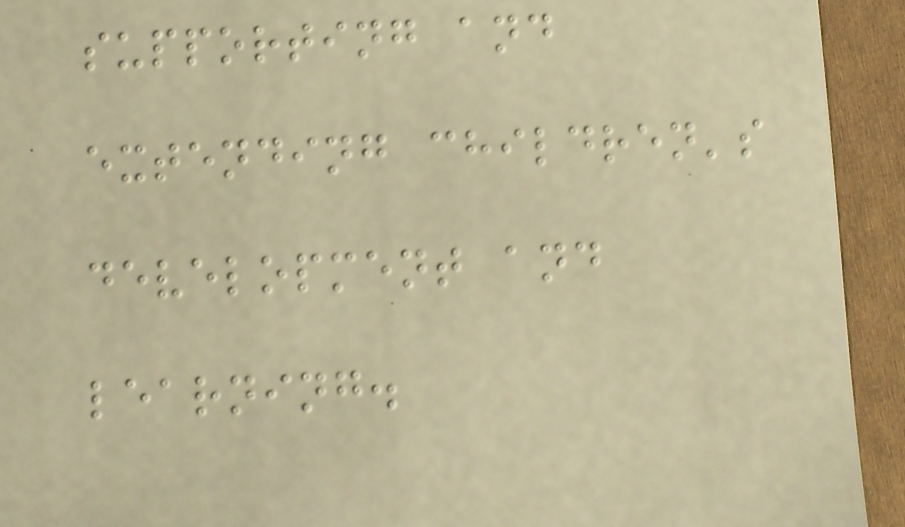supporting and
extending children's
development and
learning.
